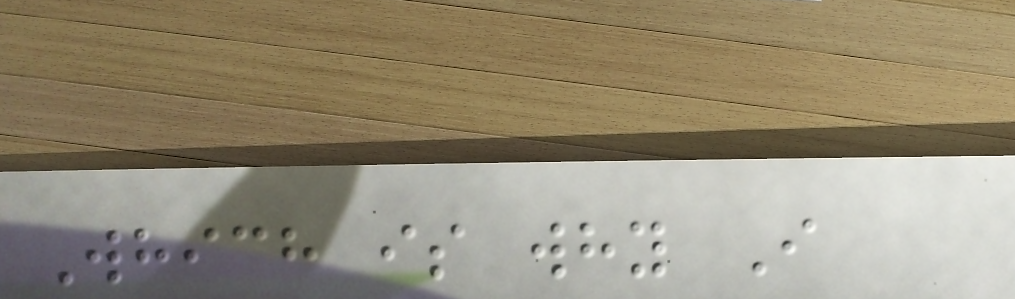Which is why I
